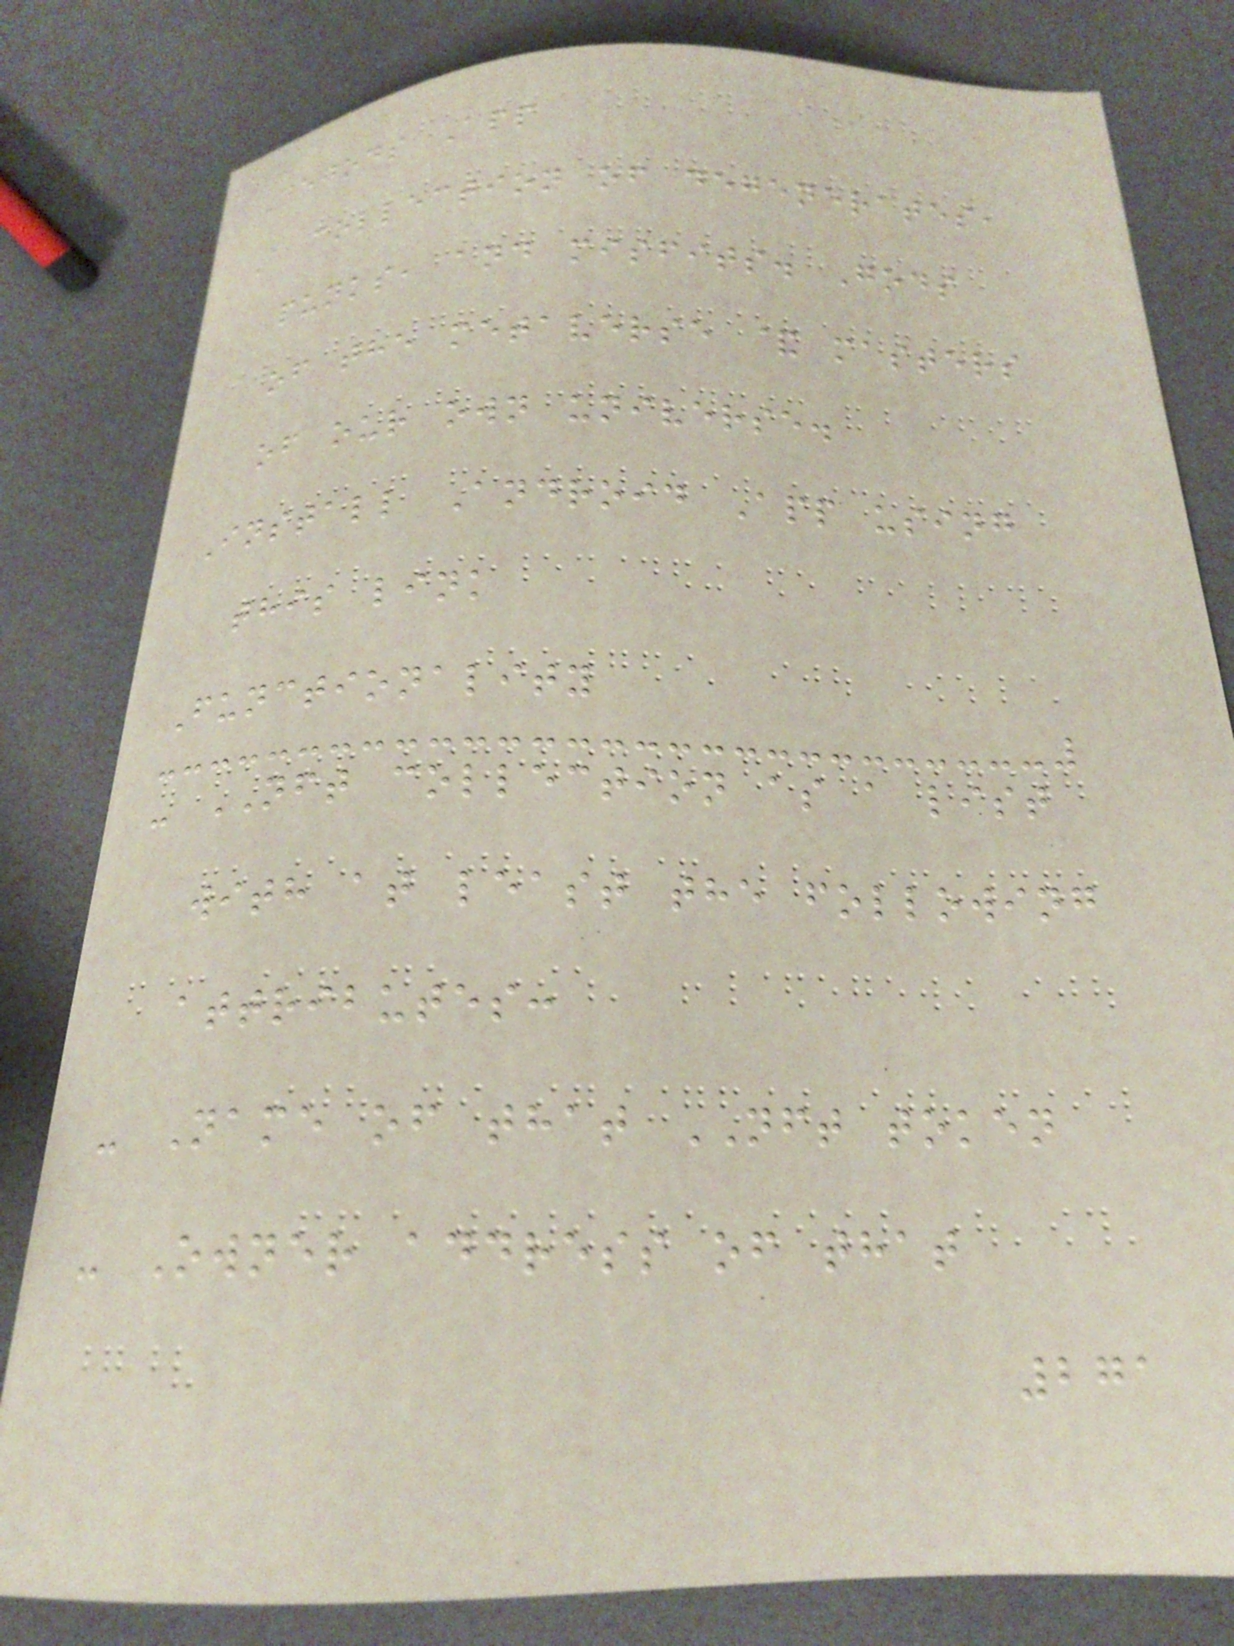Degods App
A collection of degenerates,
punks, and misfits. Gods
of the metaverse & masters
of our own universe.
Install Android App using
this link
Functionality
- NFT collection as a list
with at least the following
attributes:
- Name of that NFT token
- Owner address of that
271
